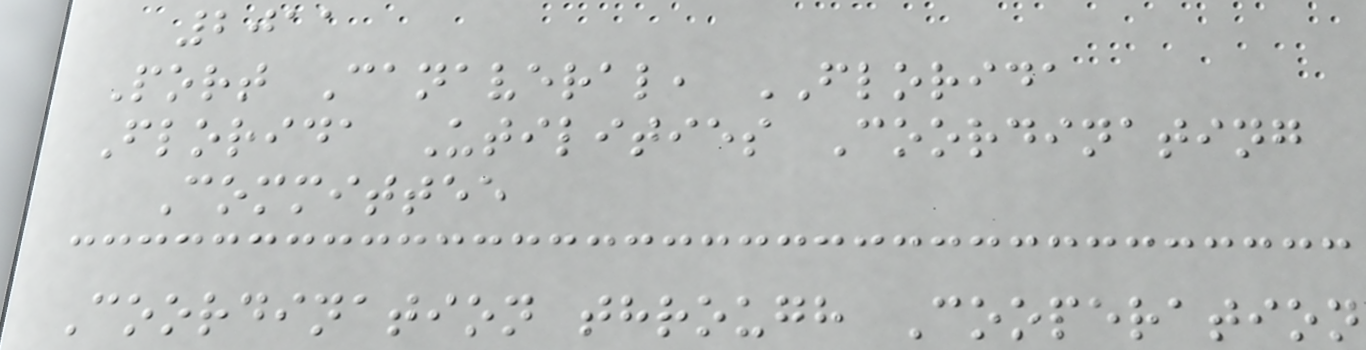2011
Port Canaveral, FLORIDA
Florida Utilities Coordinating
Committee
Coordination through Cooperation
